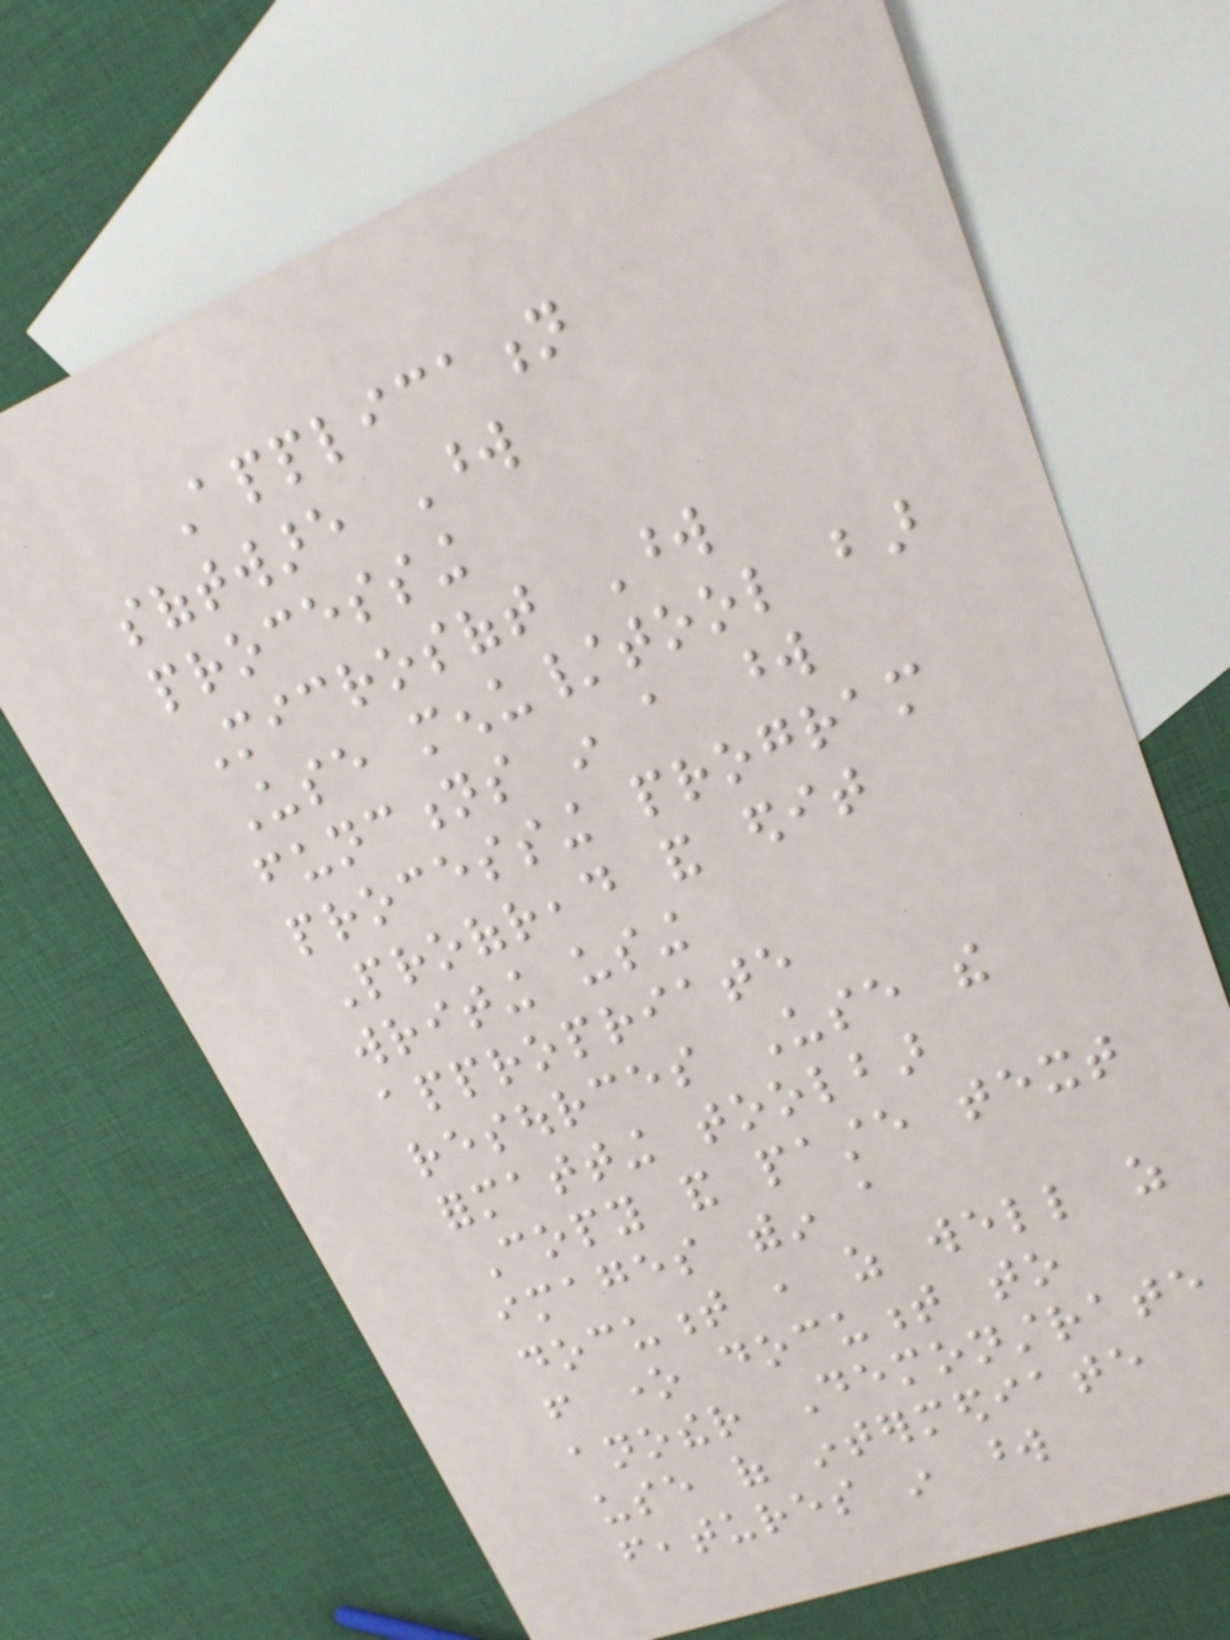Application
software Word
processing
Microsoft Word
Use menu/tool bar
functions in a word
processing program
Proofread and edit
writing using
appropriate
resources Use the
formatting toolbar
Copy and paste text
images within a
document , as well as
from one document to
another Demonstrate
use of intermediate
features in word
